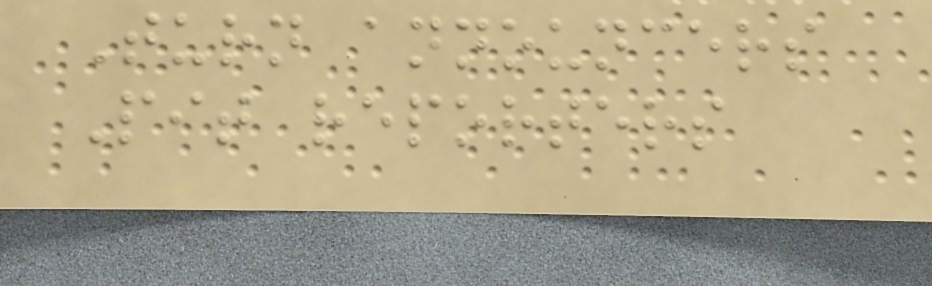Turn announcers
Pit reporters
